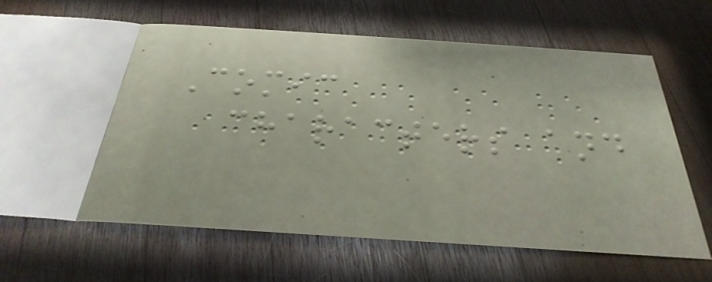Comic
characters and
